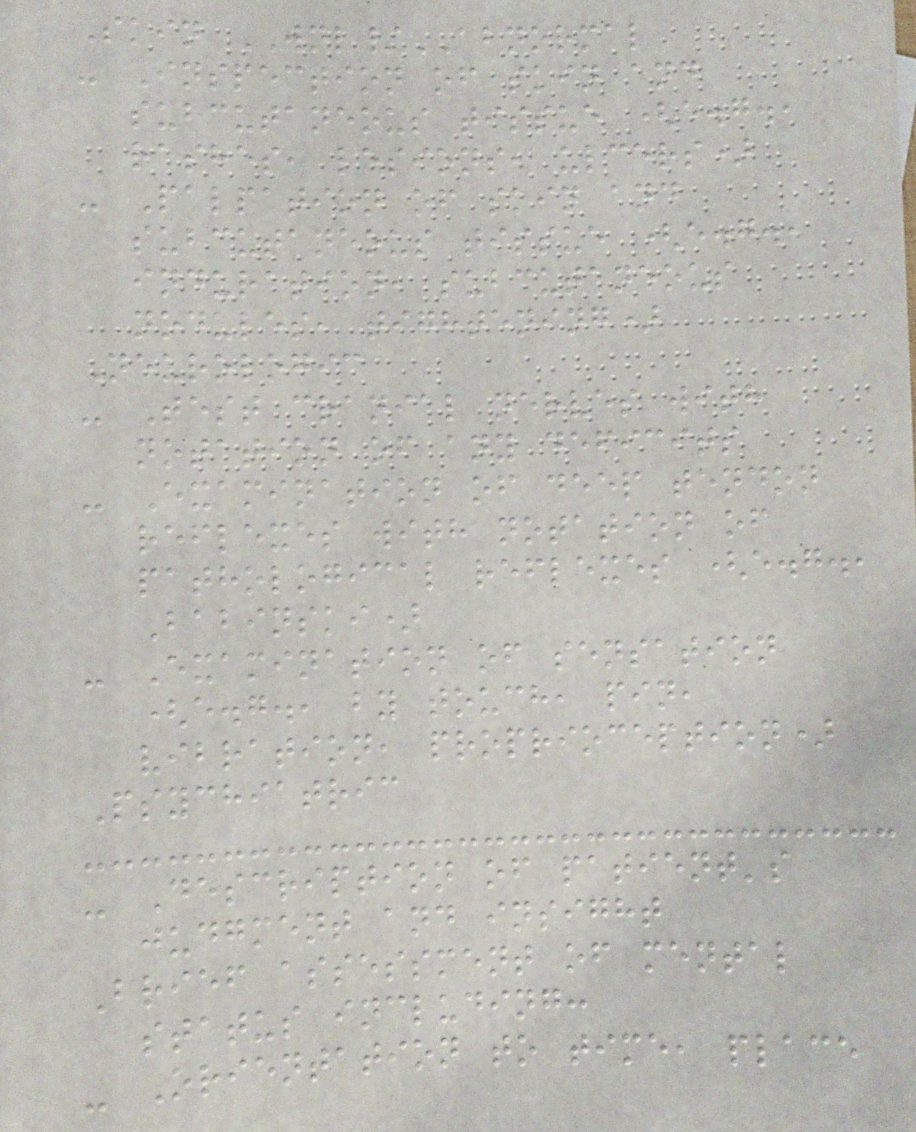Skin WNL/ABNORMAL
- Inspection of skin and
subcutaneous tissue (e.g.,
rashes, lesions, ulcers)
- Palpation of skin and
subcutaneous tissue (e.g.,
induration, subcutaneous
nodules, tightening)
Neurologic
- Test cranial nerves with
notation of any deficits
- Examination of deep tendon
reflexes with notation of
pathological reflexes (e.g.,
Babinski)
- Examination of sensation
(e.g., by touch, pin,
vibration, proprioception)
Psychiatric
- Description of patient's
judgment and insight
Brief assessment of mental
status including:
- Orientation to time, place
